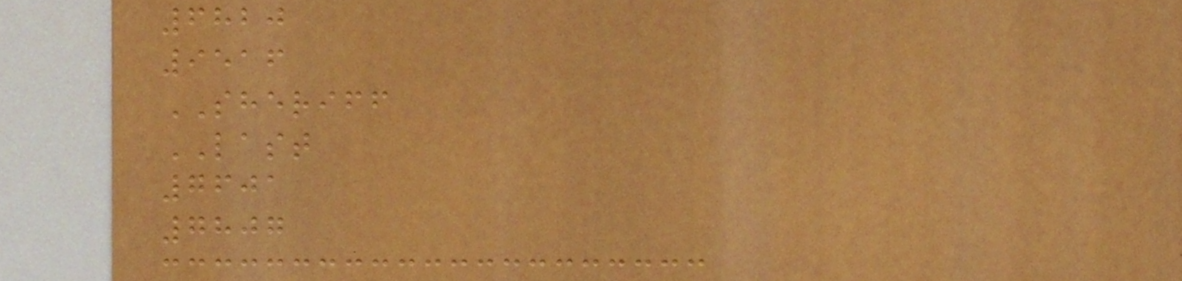6820
9516
SHERIFF
LAST
7601
7807
